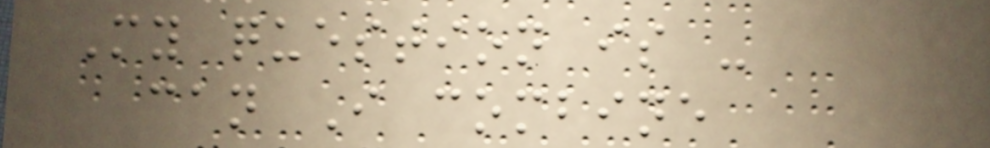My question is -
can I combine
